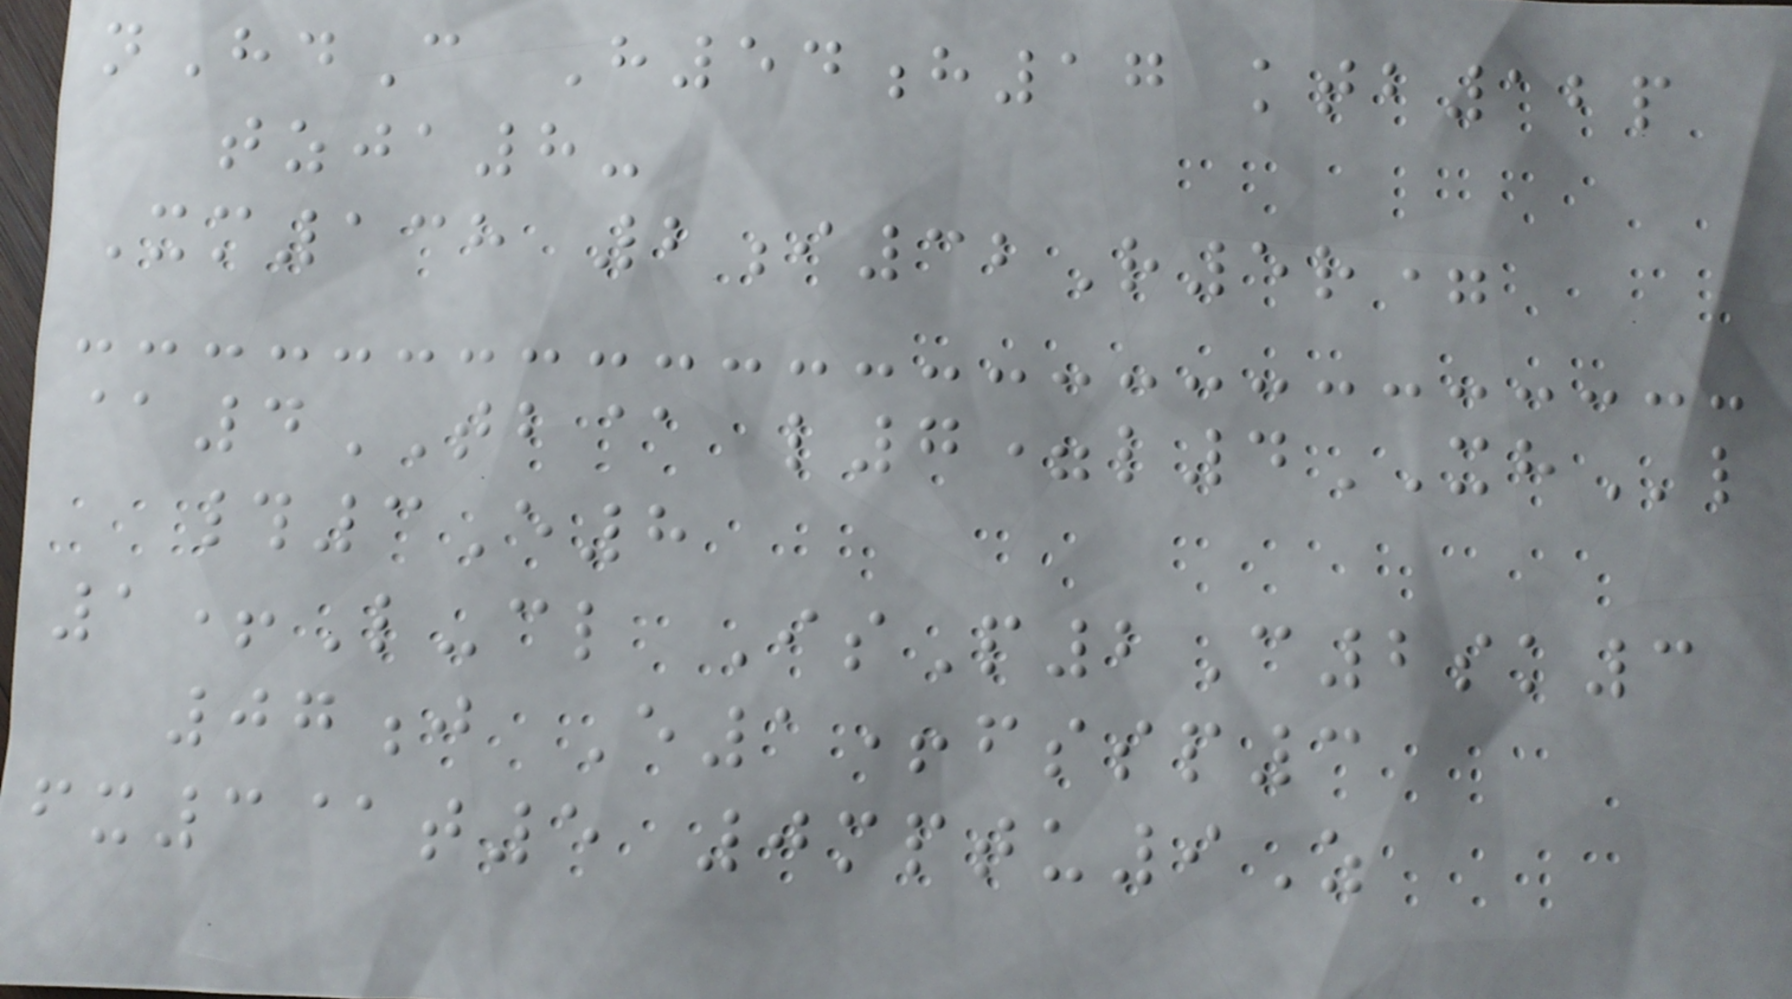nHdC H54h17 ktb12p
tzja8-
Xm138 2i32R5r=
@4TB@ l7=l4XHl
#3E8
1+L-cl IsP2C2sk3
07j E1+fssp3
fx3@t5 0mptu9Z
